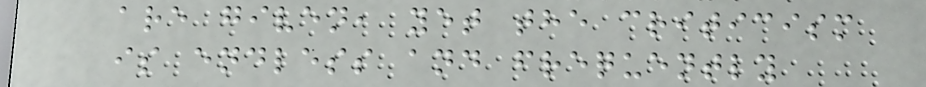are given, yet the criticism
is endless and frequently
